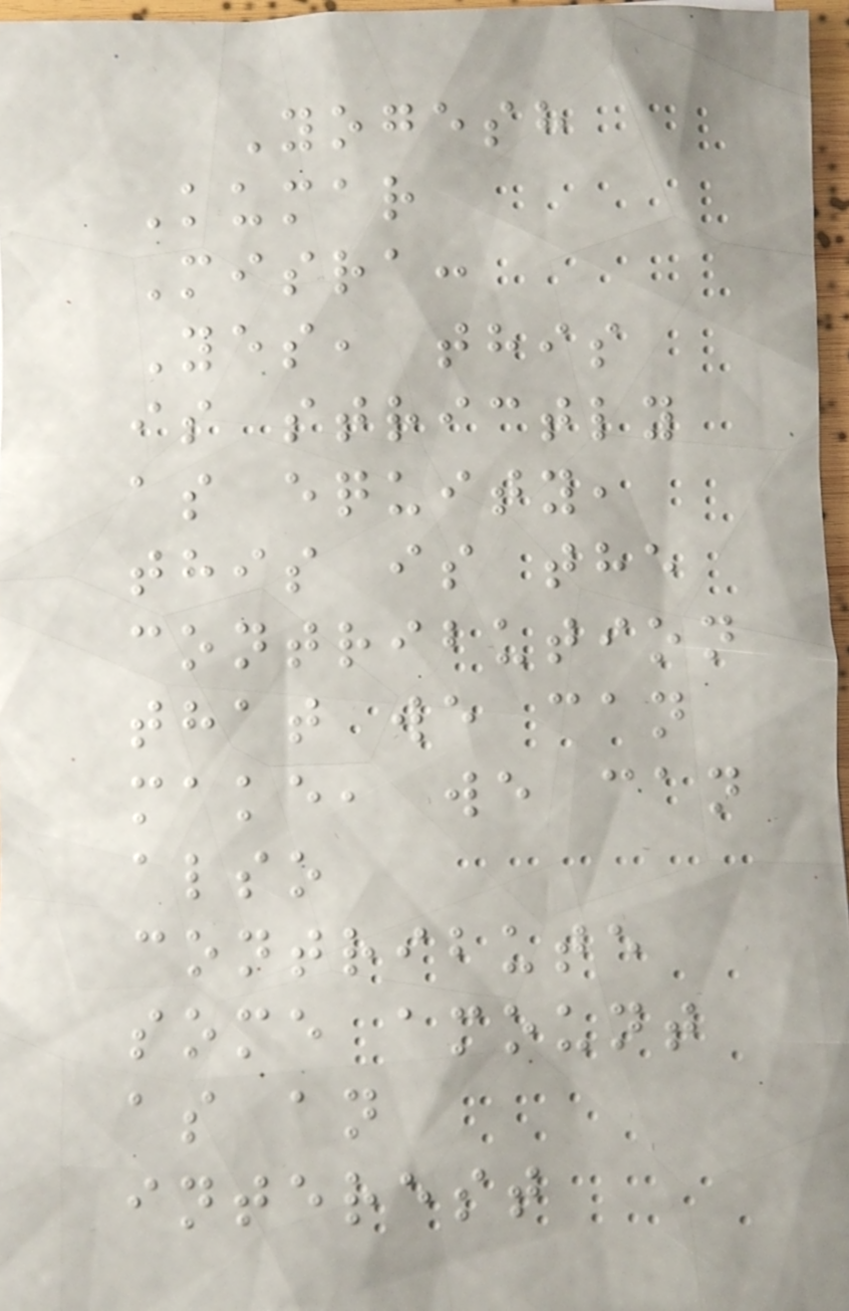Yogesh
Kumar
Misra:
Yes, this
is strictly
as equity,
this is the
contribution
that we can
make, we can
also
contribute
some amount
as an
interest
